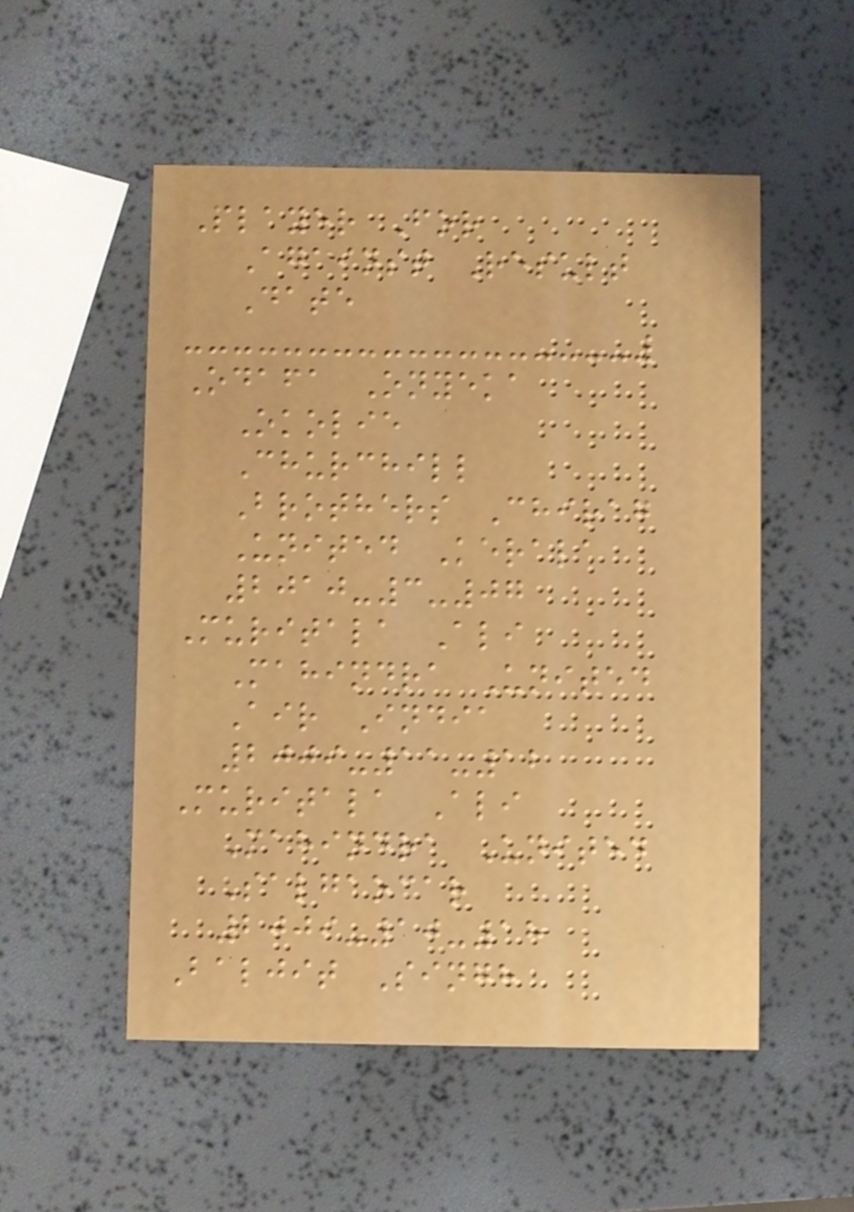Player For
Against Result
Date
Odafa Onyeka
Okolie
Churchill
Brothers Chirag
United Kerala
2010-3-07
Muritala Ali
Mahindra United
Air India
2009-11-12
Muritala Ali
Mahindra United
Salgaocar
2009-10-18
Baljit Singh
